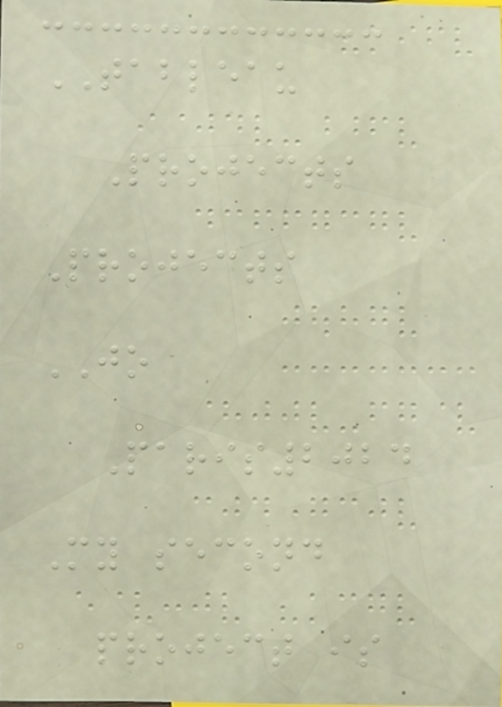TABLEAU
Projects
Projects
JO
Paris2024
My second
project is
